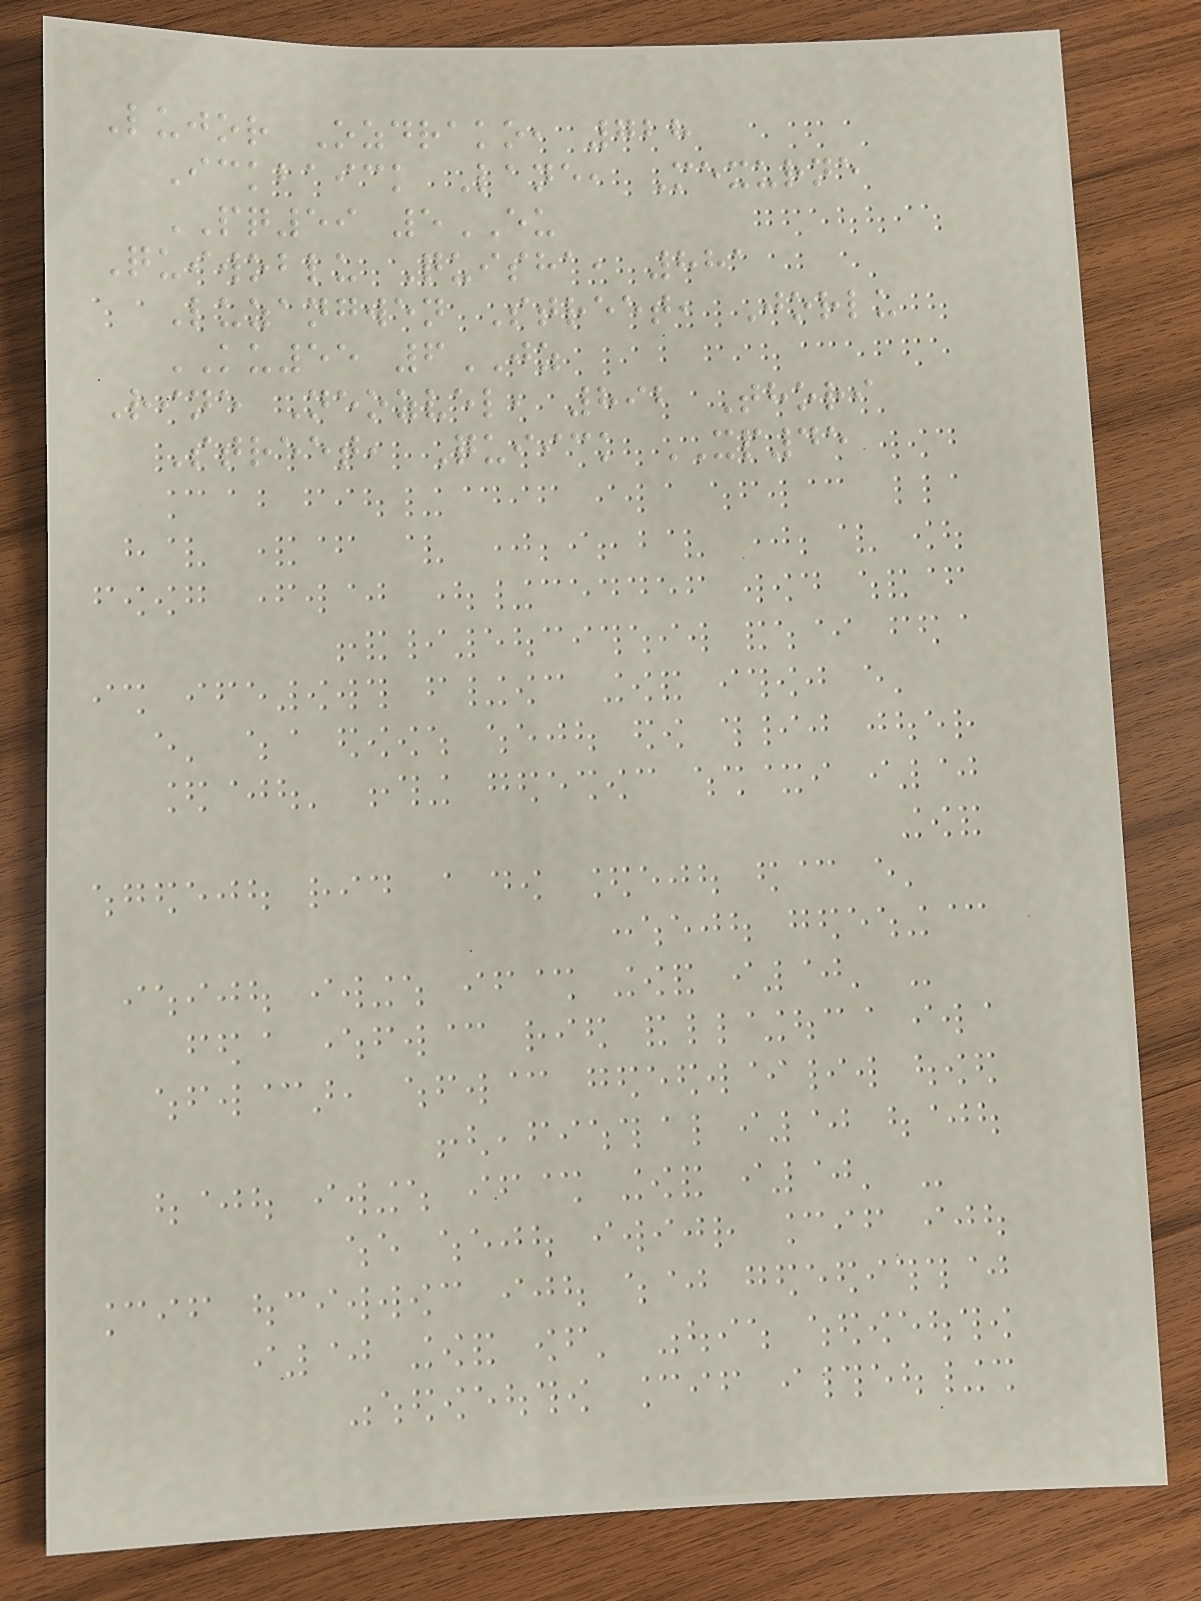Lujor Ozdrako, 728
Ickbaick Lane, Mexurne
PQ59 5EU
Quiwoblu Quisha, 881
Luzangwen Street, Jorlu
KU55 6JZ
Rine Neozvel, 892 Thori
Street, Quiick XP45
